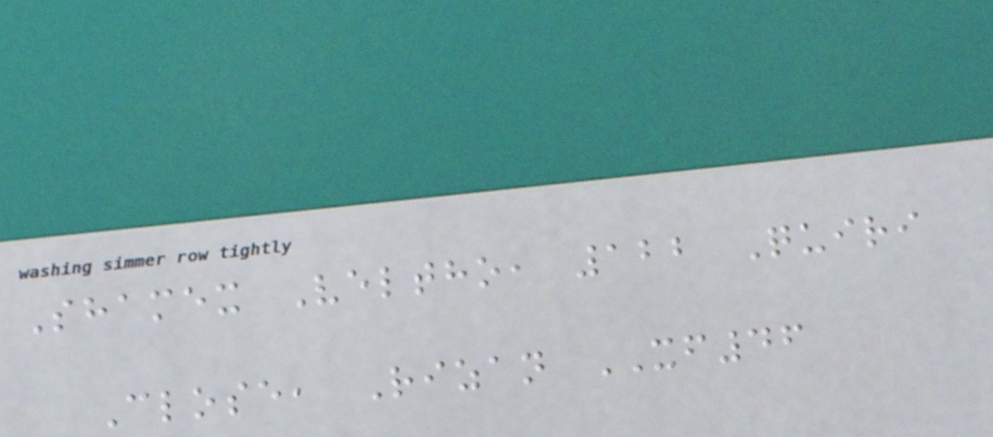Shamex Veltho, 122 Quiri
Close, Rizan XF46
